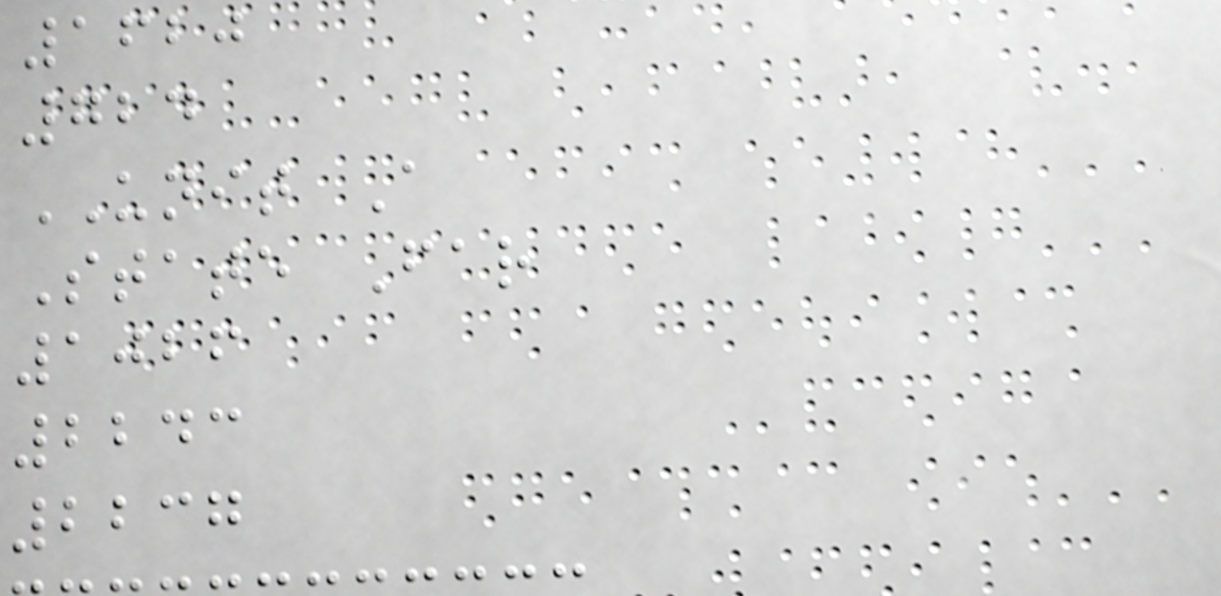1620
724
UNIT A
State Far
1026
2243
2237
